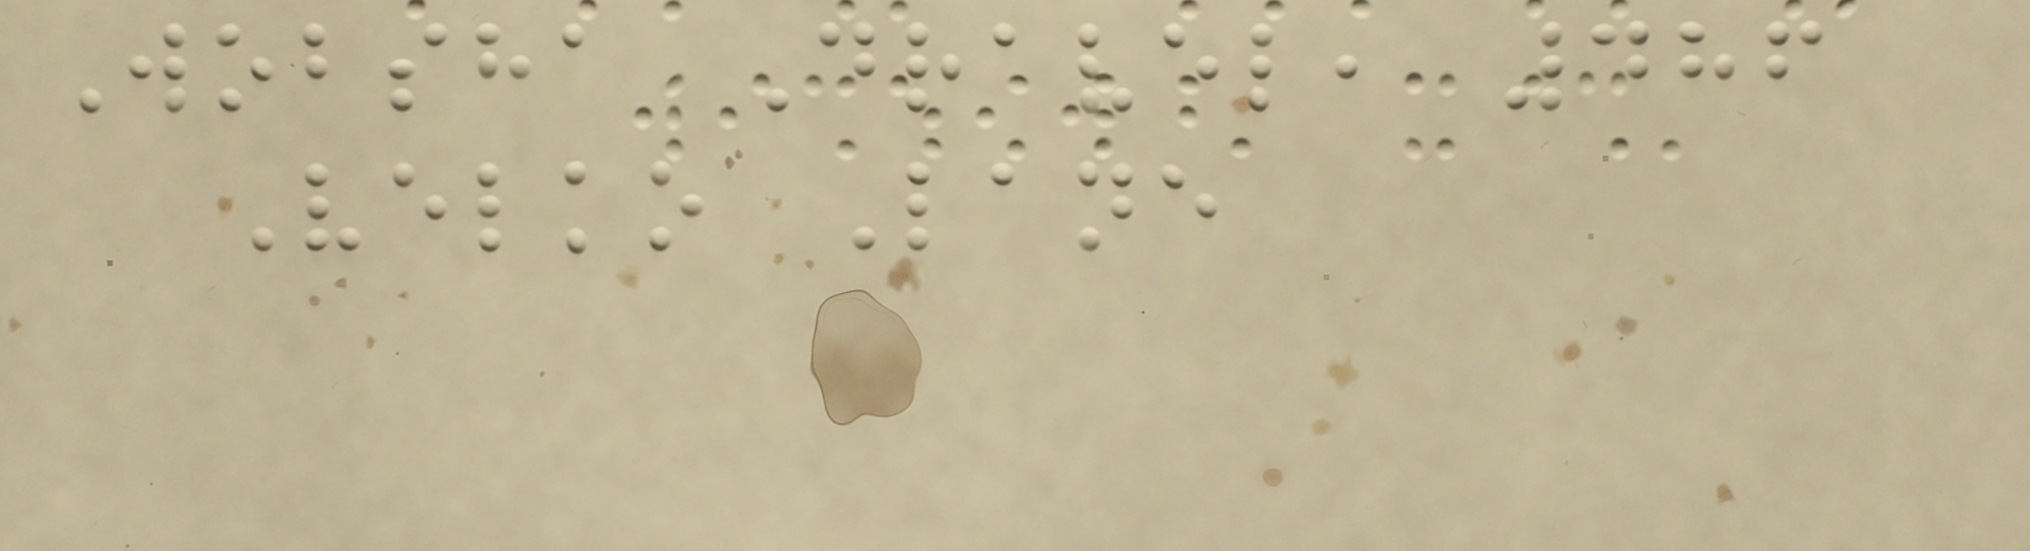Wobsha Dravel, 486
Velko Lane
